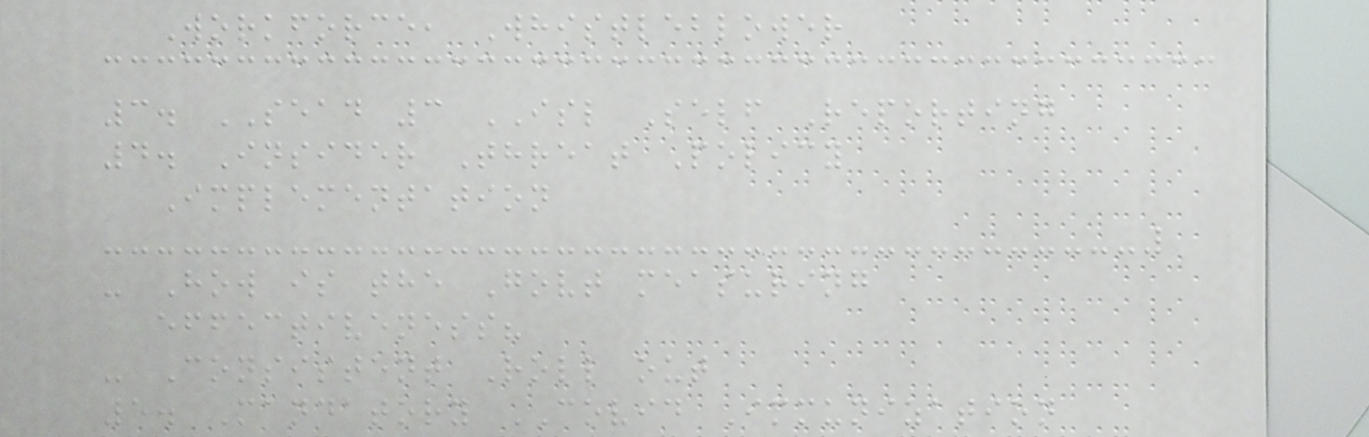Workforce, Whistleblower
3. SEAD 3 ISL Self Reporting
4. Insider Threat Policy
Implementation
- How is the Govt measuring
effectiveness?
- Consistent Roll out
5. Mandatory COVID Immunization
